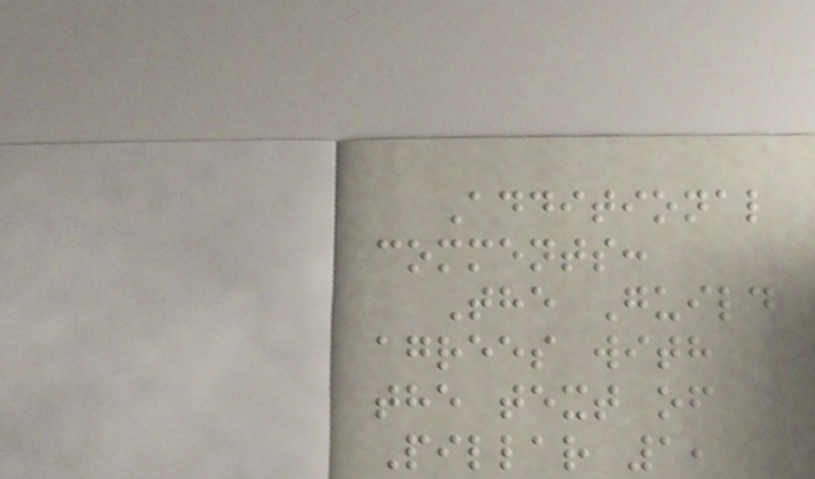Additional
comments:
The Guild
agrees with
the text of
Pillar 1,
